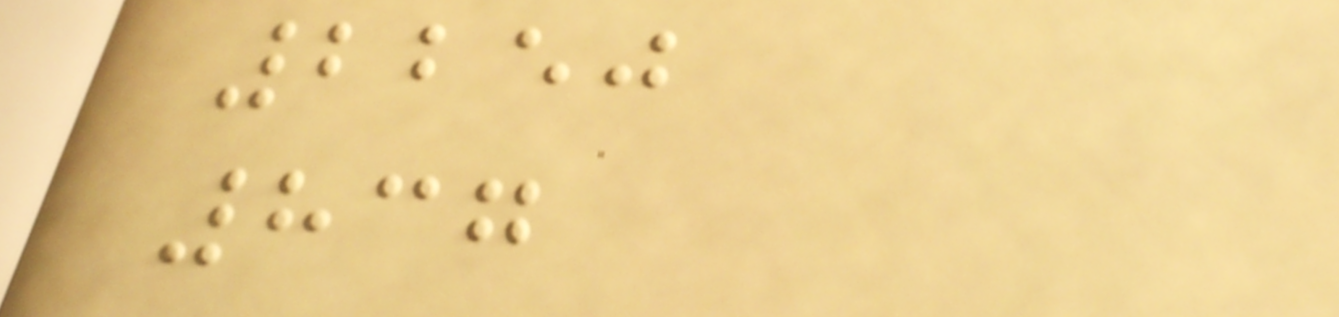2250
837
